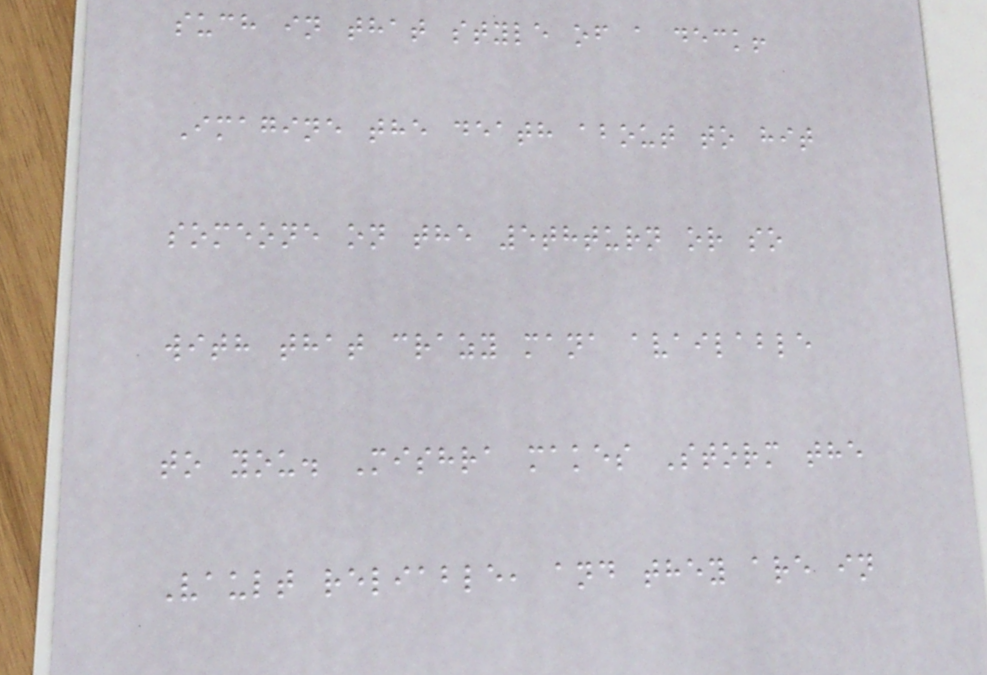such in that style of a deck!
Imagine the death about to hit
someone on the 5thturn or so
with that crazy mana available
to you. Mishra makes Storm the
Vault reliable, and they are in
